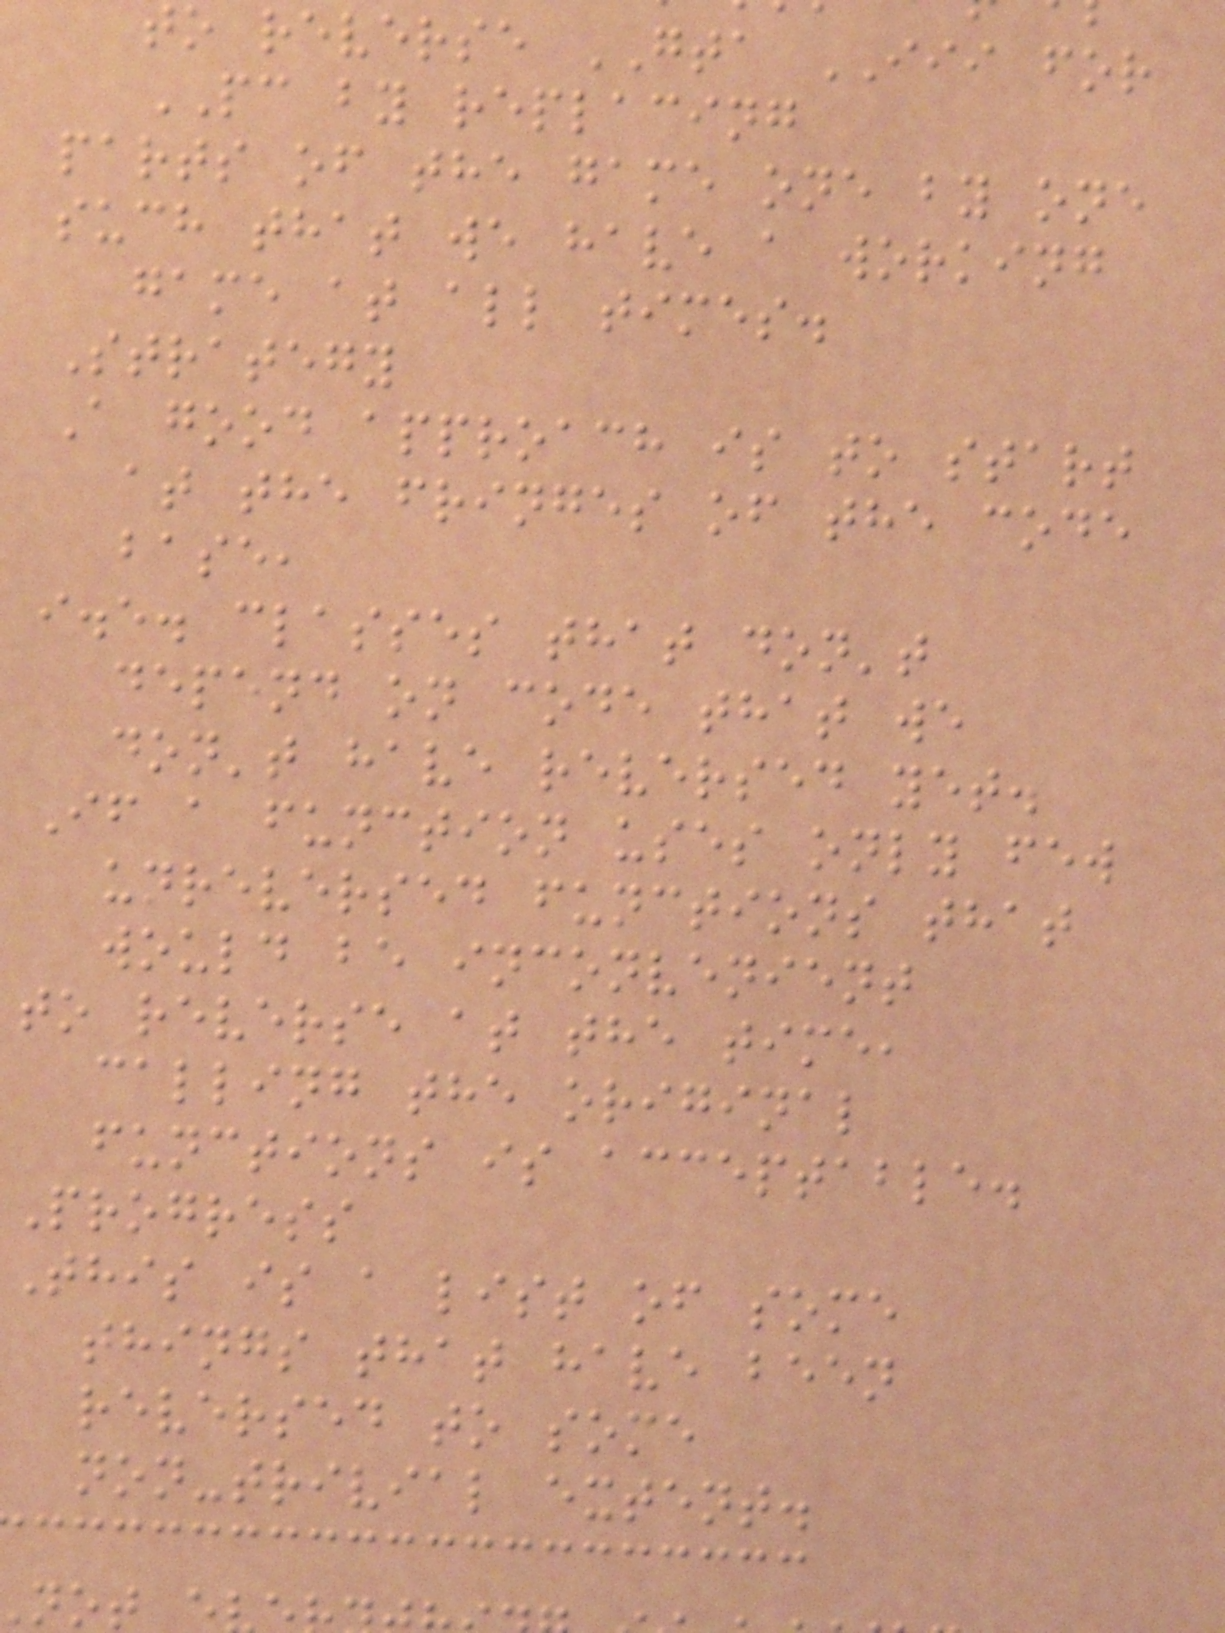to reverse GTA III for
PC by replacing
parts of the game one by one
such that we have a working
game at all times.
Strategy
A good approach is to start
at the fringes of the code
base,
i.e. classes that don't
depend on code that we
don't have reversed yet.
If a function uses only few
unreversed functions that
would be inconvenient
to reverse at the time,
calling the original
functions is acceptable.
Progress
This is a list of some
things that have been
reversed to some
non-trivial extent.
